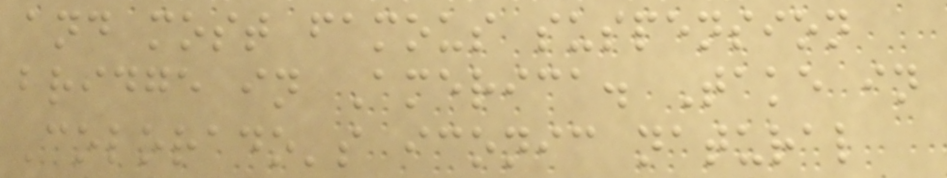and most famous suspension
bridge in America. Take in
Colorado's iconic natural
